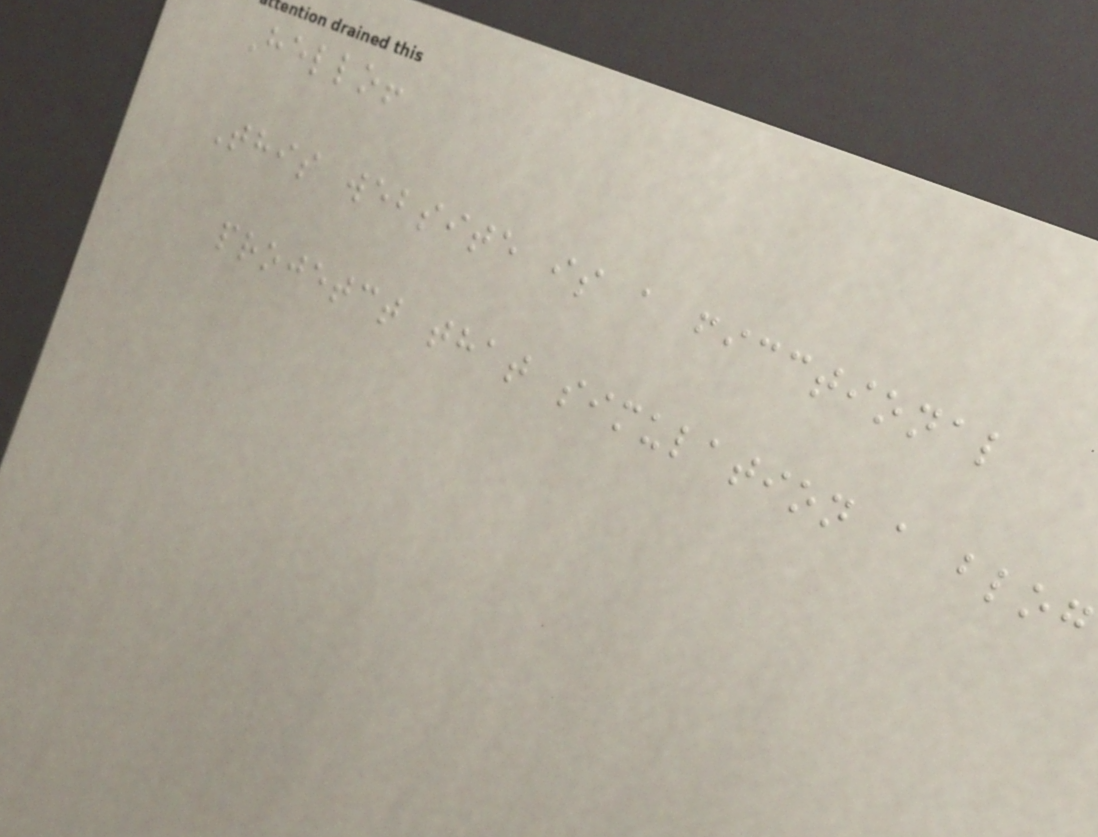Hello!
This website is a ficctional
projetct that simulation a blog
